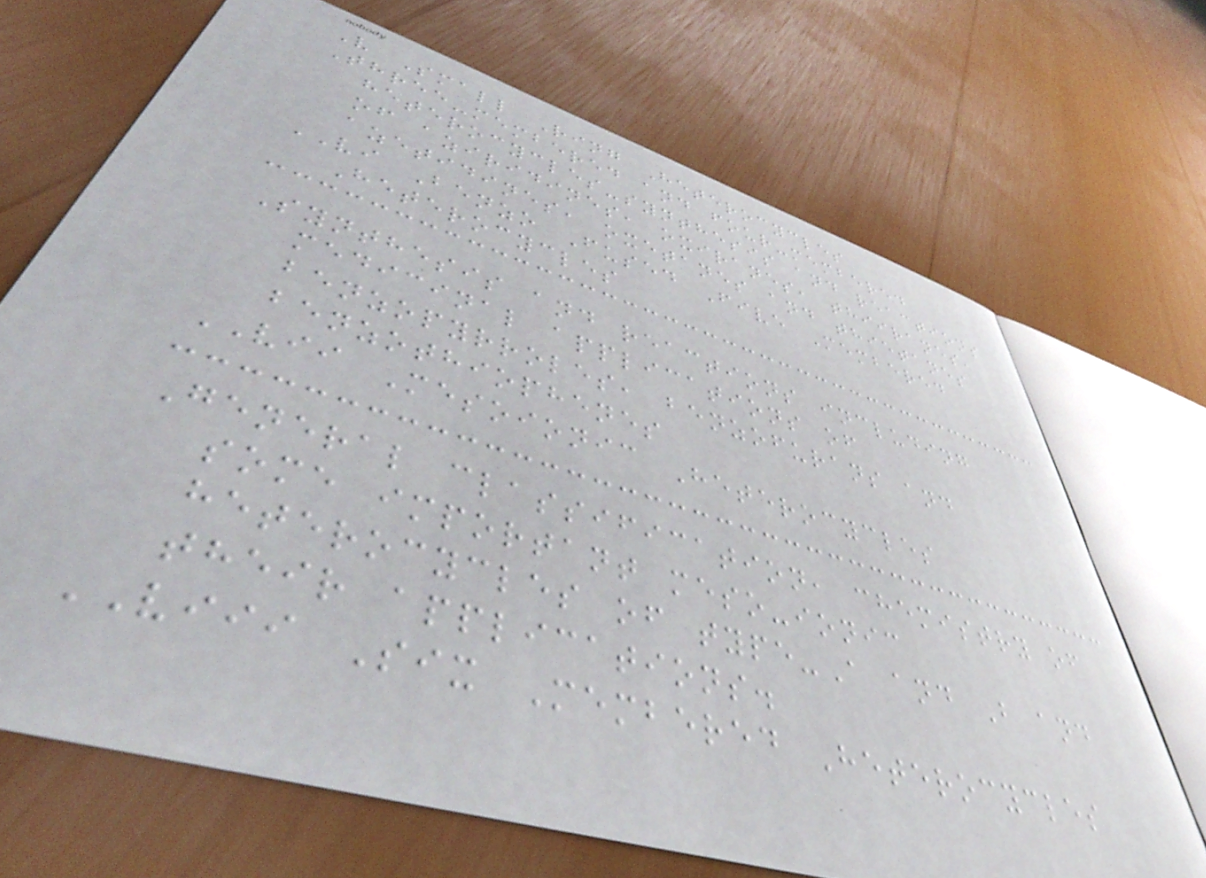V Small Ring Heterocycles
Three-membered and four-membered
heterocycles-synthesis and reactions
of aziridines, oxiranes, thiiranes,
azetidines, oxetanes and thietanes
VI Benzo Fused Five Membered
Heterocycles
Synthesis and reactions including
medicinal applications of
benzopyrroles, benzofurans and
benzothiophenes
VII Mesoionic Heterocycles
General classification, chemistry of
some important meso-ionic
heterocycles of type-A and B and
their applications.
VIII Six Membered Heterocycles
